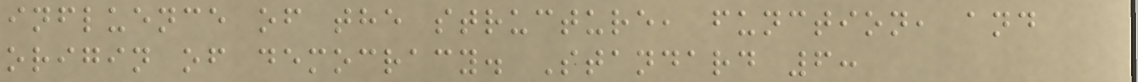influence of the structure, function, and
origin of democracy. Standard 6:
